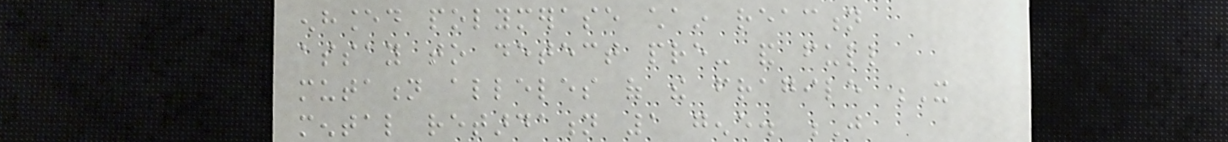enhanced polymerase chain reaction
assay to detect pre- and full
mutation alleles of the fragile X
mental retardation 1 gene. J
